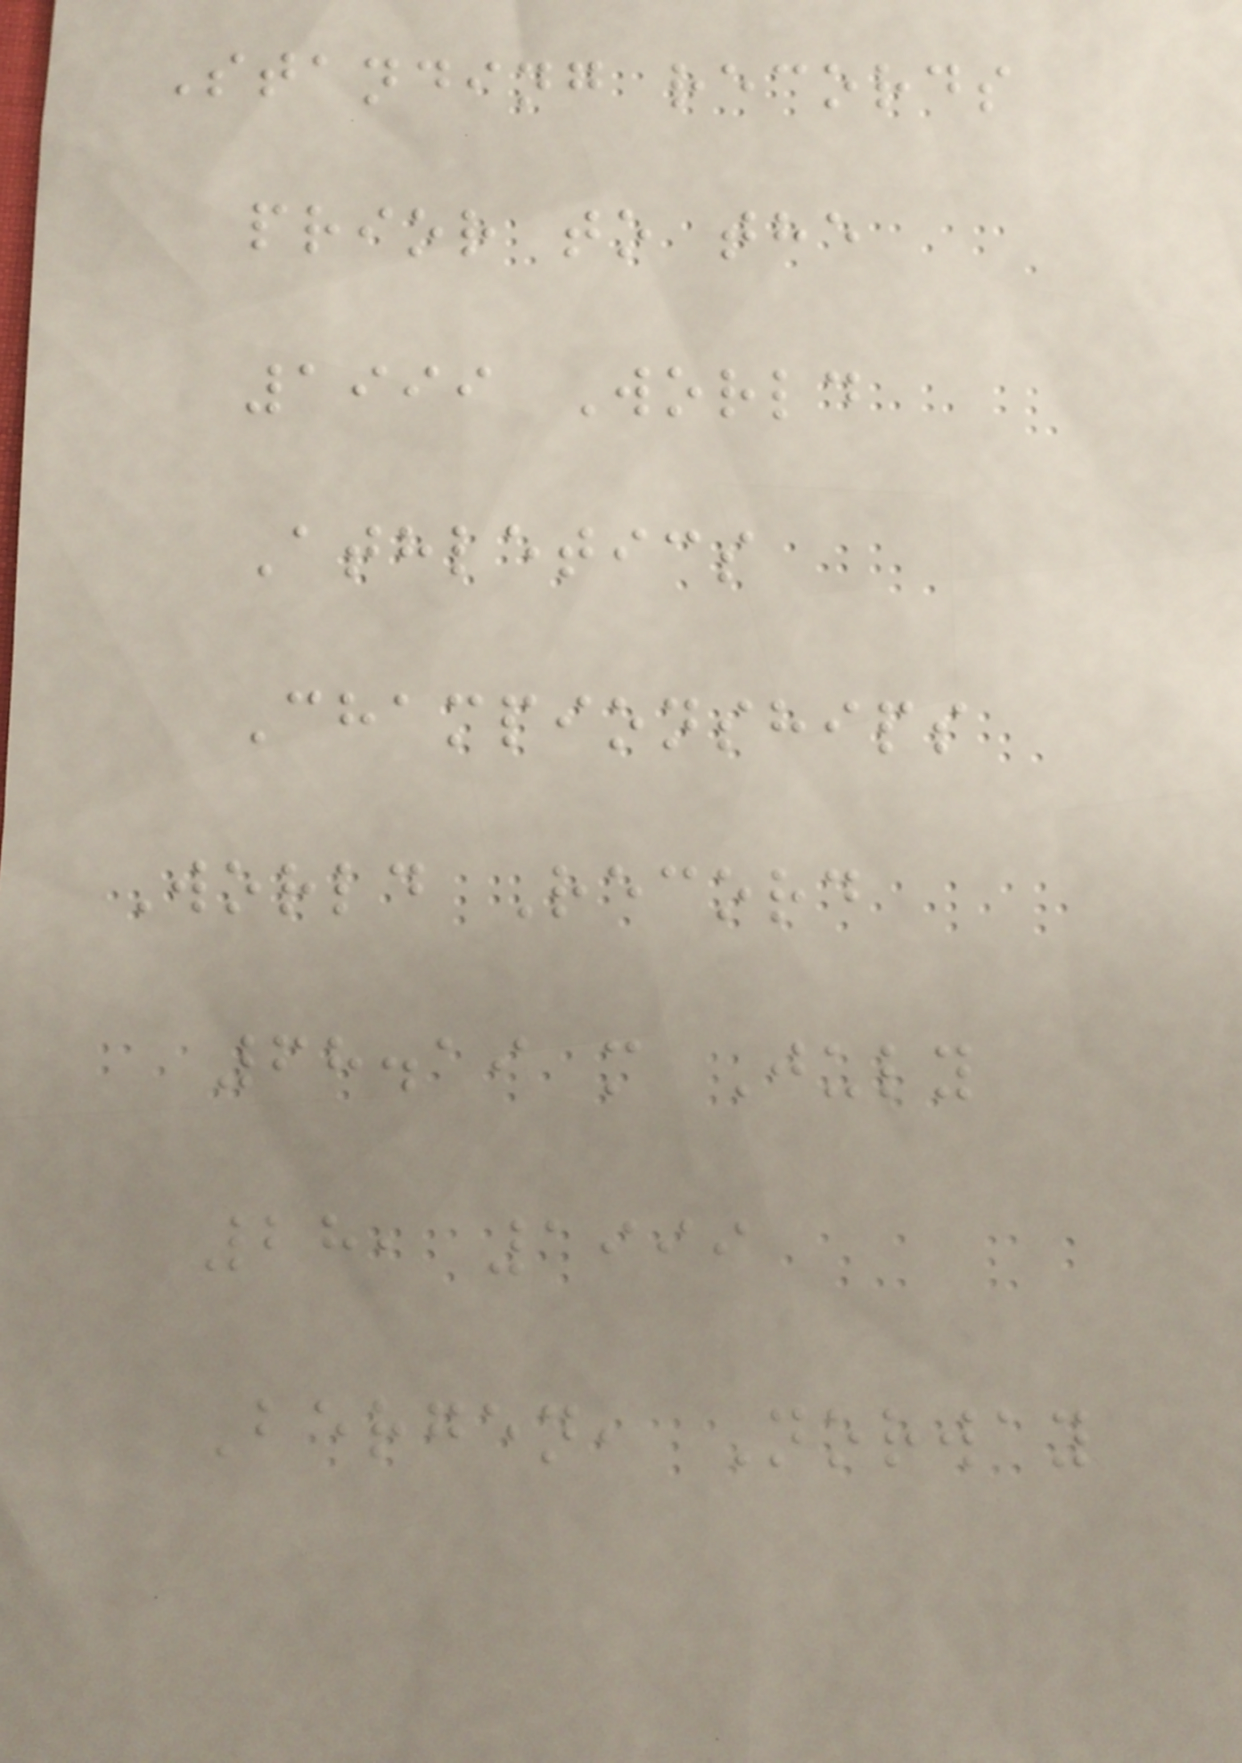Standing records
prior to the
1999 World
Athletics
Championships
World Record
68.19 m July
28, 1999
Bergen, Norway
